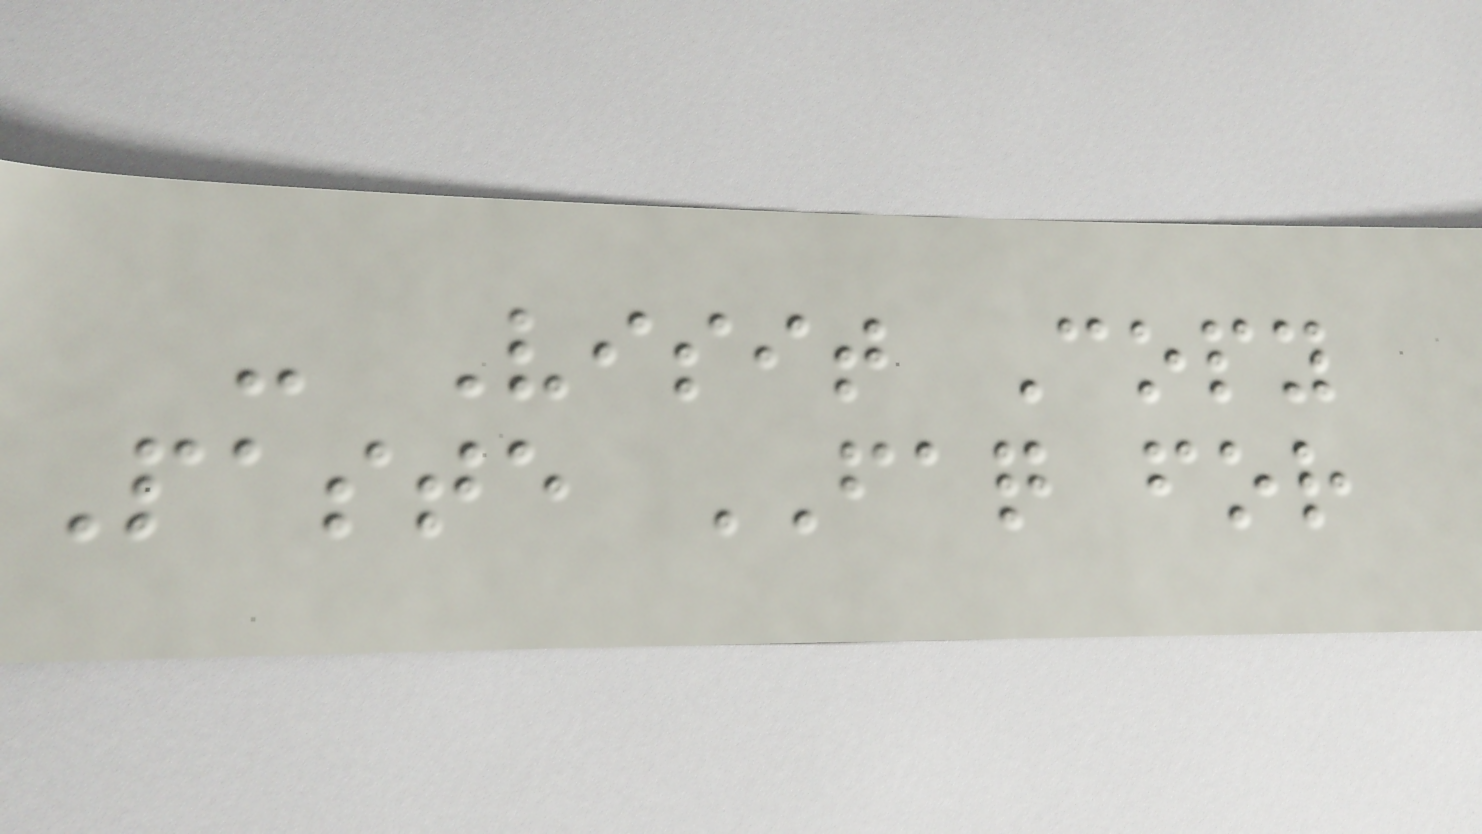- Visit Copy
Paste FAQ for
